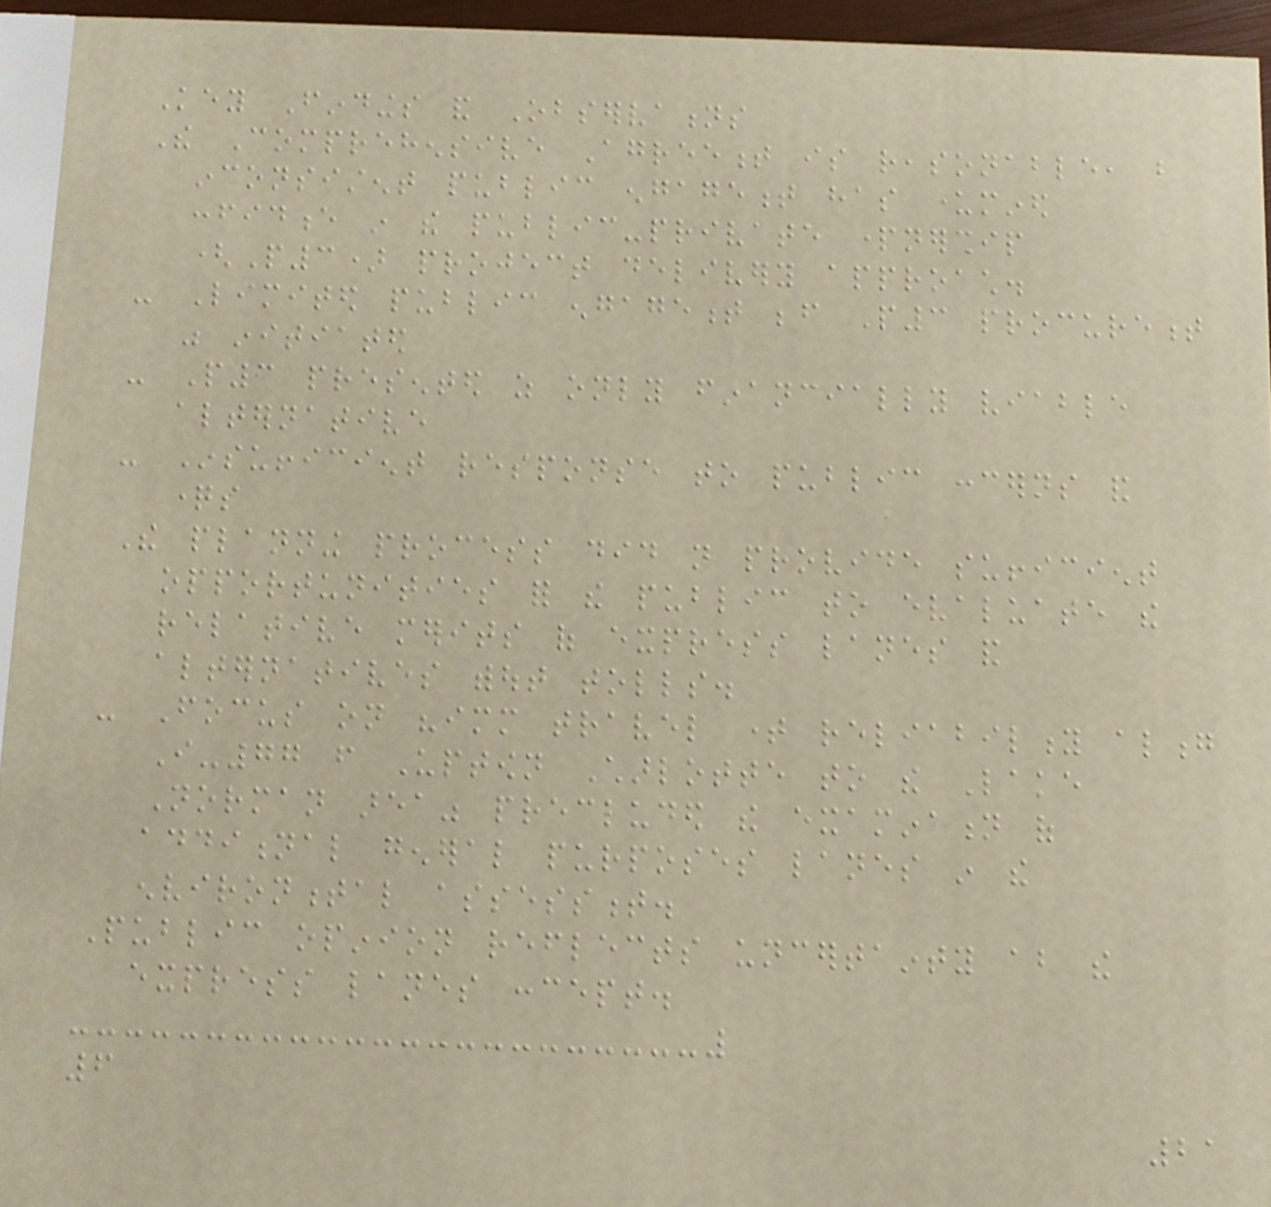Key Findings and Observations
The Comprehensive Agreement is reasonable, but
inconsistent public engagement has undermined
confidence in the public-private partnership
(P3) project delivery approach.
- Limited public engagement before P3 procurement
was initiated
- P3 presented as only financially viable
alternative
- Insufficient response to public concerns and
questions
The planning process did not provide sufficient
opportunities for the public to evaluate the
relative merits of express lanes and
alternatives without tolls.
- Focus on "immediate travel time reliability along
I-77 from Uptown Charlotte to the Lake
Norman area" precluded the examination of
additional general purposes lanes in the
environmental assessment.
Public opinion reflects uncertainty about the
express lanes concept.
6
21
